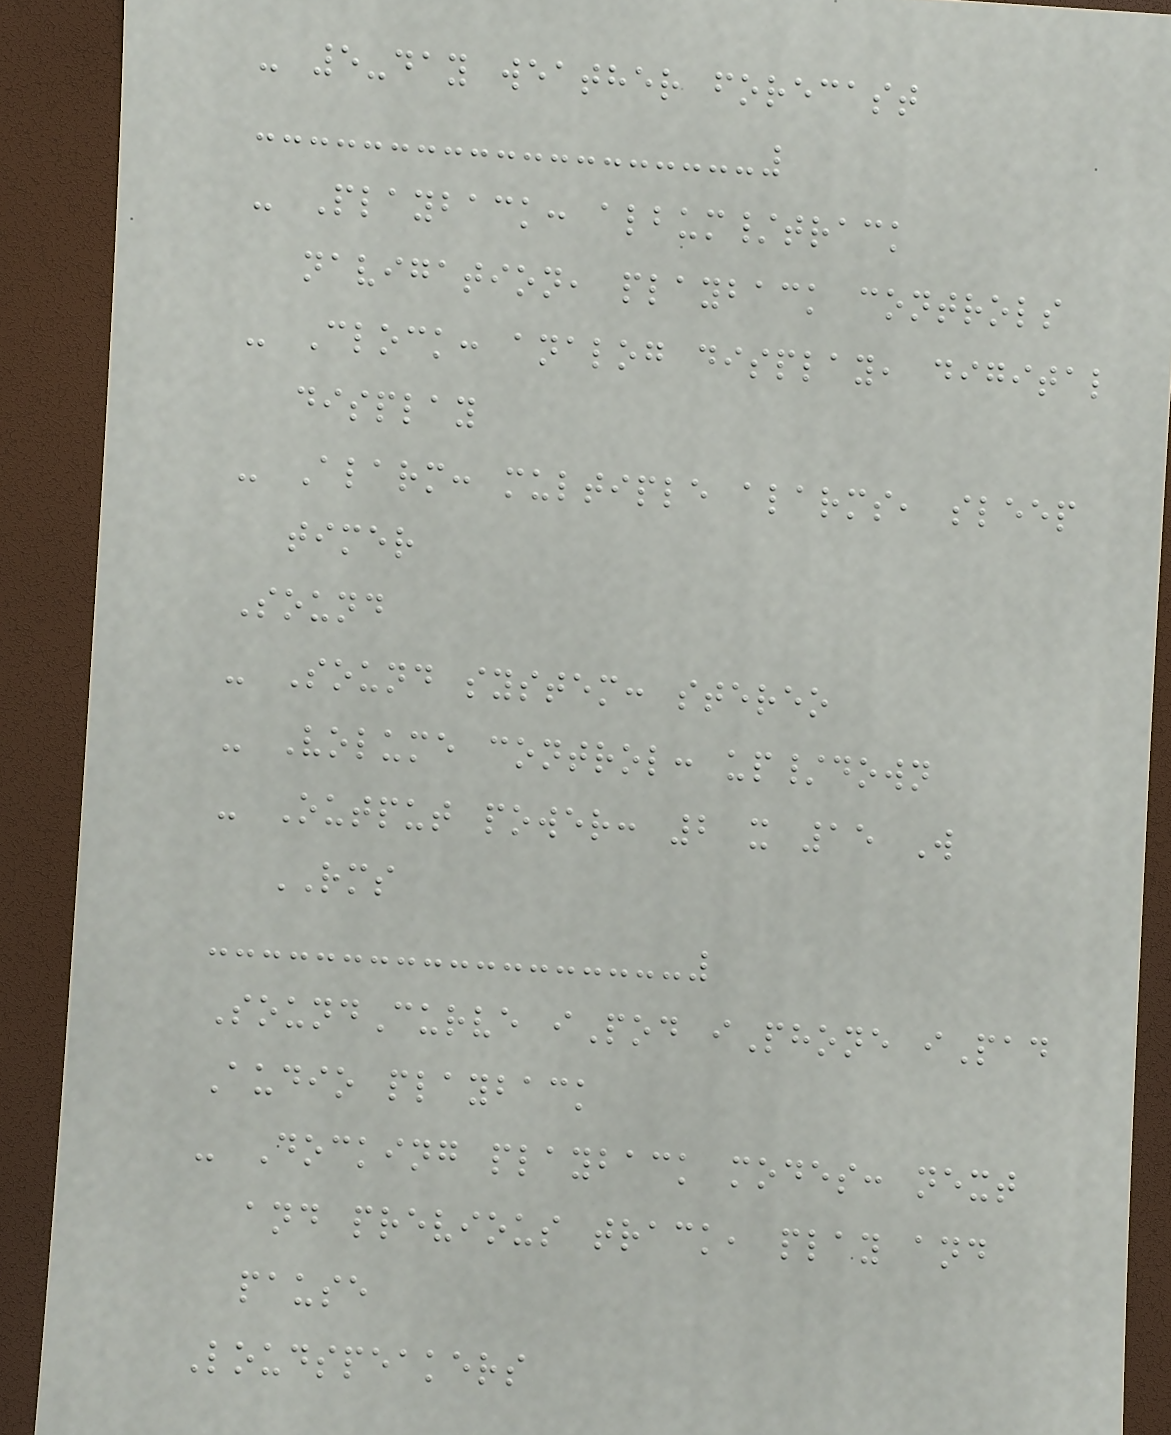- 5-day weather forecast
- Playback: album/track
navigation, playback controls
- Clock: analog display, digital
display
- Alarm: multiple alarms, sleep
timer
Sound
- Sound system: stereo
- Volume control: up/down
- Output power: 2 x 15 W
RMS
SoundCurve iPod iPhone iPad
Audio playback
- Docking playback modes: next
and previous track, play and
pause
Loudspeakers
